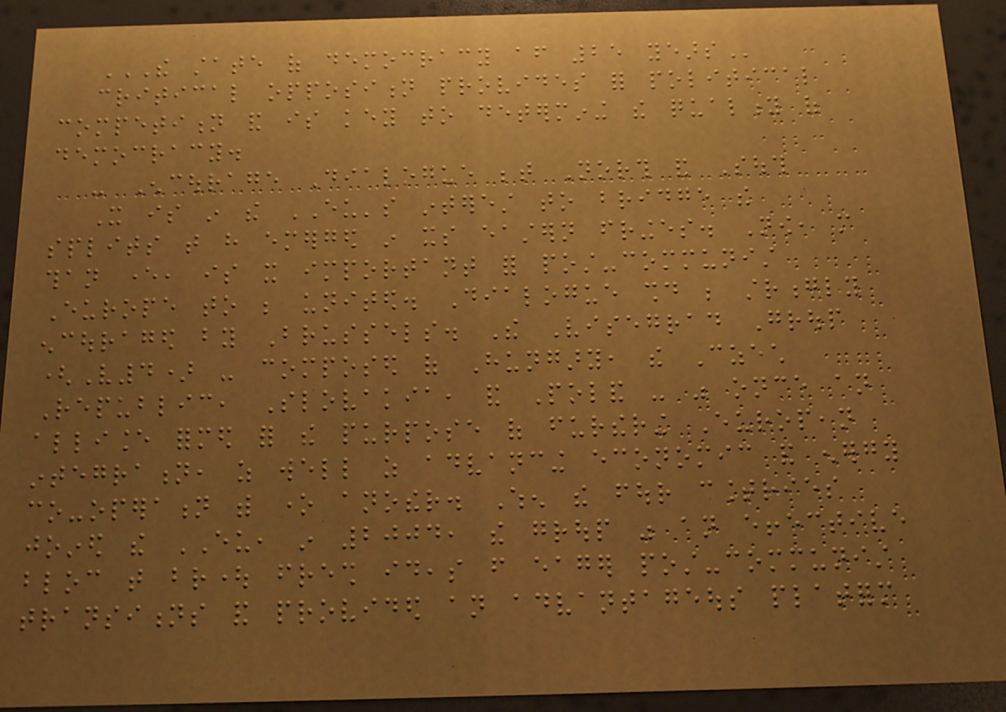THE STATE OF DEMOCRACY AFTER 25 YEARS
critical opposition provides for political
competition and is key to determining the quality of
democracy.
- Encourage Dialogue between North and South
It is in the EU's interest to bridge the
splits that have emerged in its eastern fringes. Now, more
than ever, is it important for post-communist
Europe to be united. Dialogue should be strongly
encouraged by Brussels. The Visegrad Group
(V4) - composed of Hungary, the Czech
Republic, Slovakia, and Poland - was once an
alliance formed for the purpose of furthering European
integration, as well as advancing economic and energy
co-operation with one another. When the four countries
joined the EU, in 2004, the group was an effective
bloc that brought fresh ideas from eager post-communist
transitions and provided an advantageous platform
